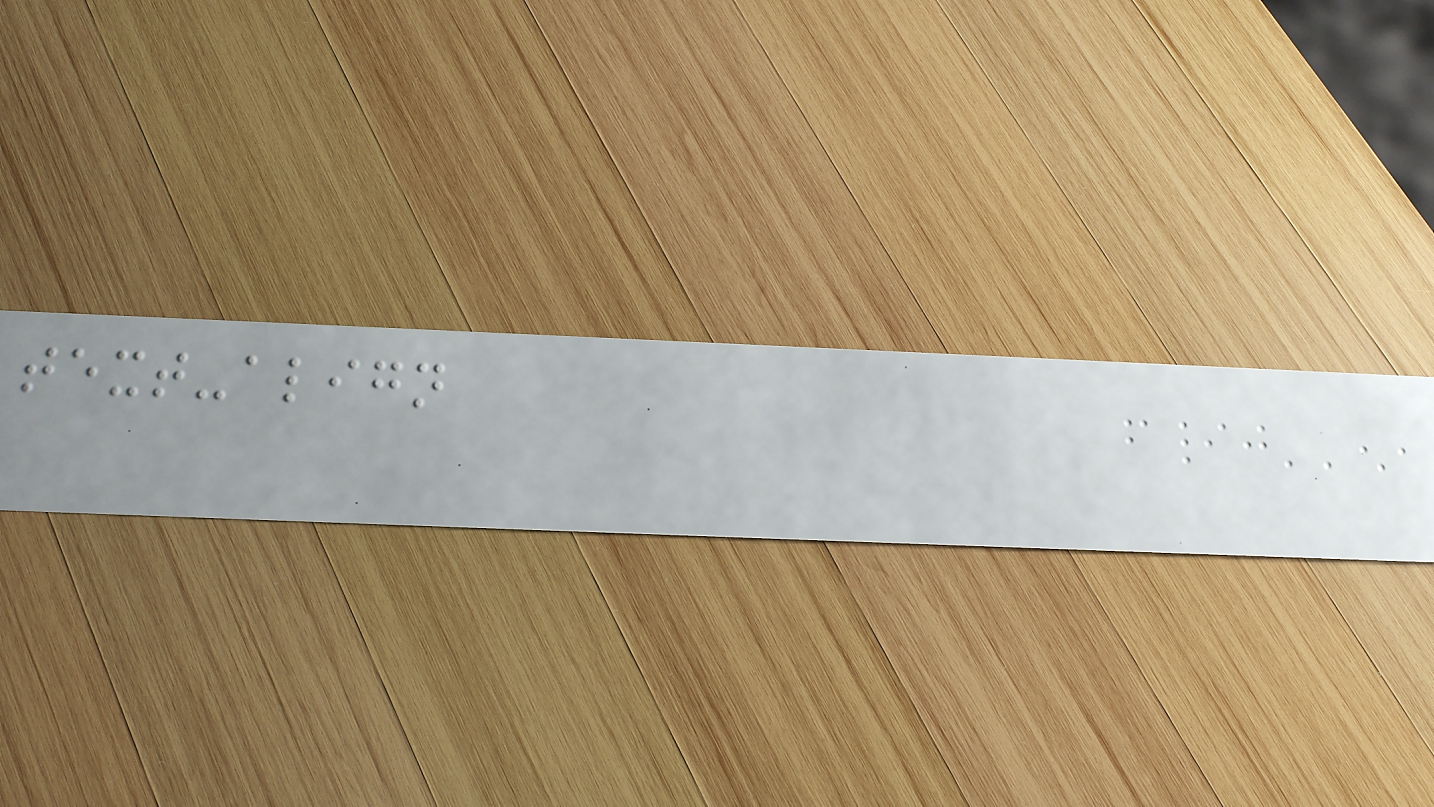text-align
